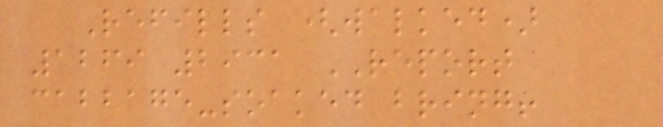Refills (walked)
1269 2931 REPORT
cabbage-soaked bring!
